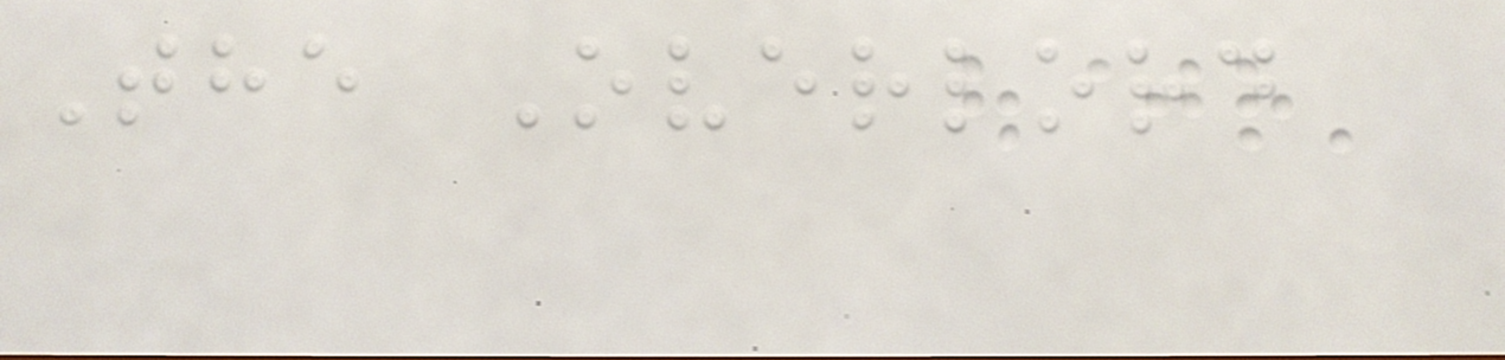The Overlord
